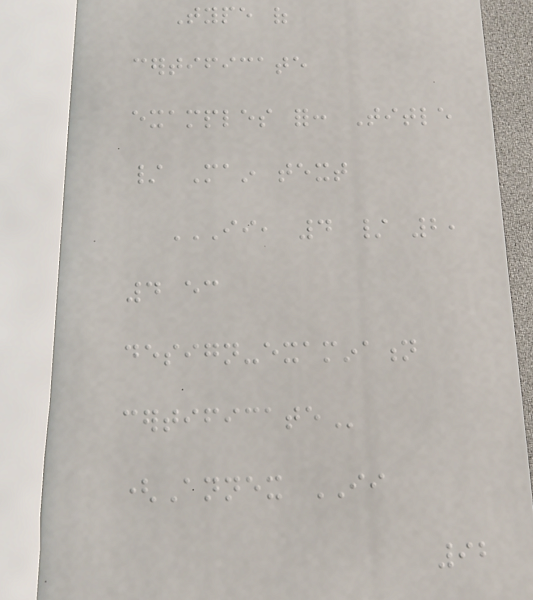Type of
certificate
examples for: Title
/ Main text
II, 4 / 2,
4 EC
DESIGN-EXAMINATION
CERTIFICATE
(Annex II
92
